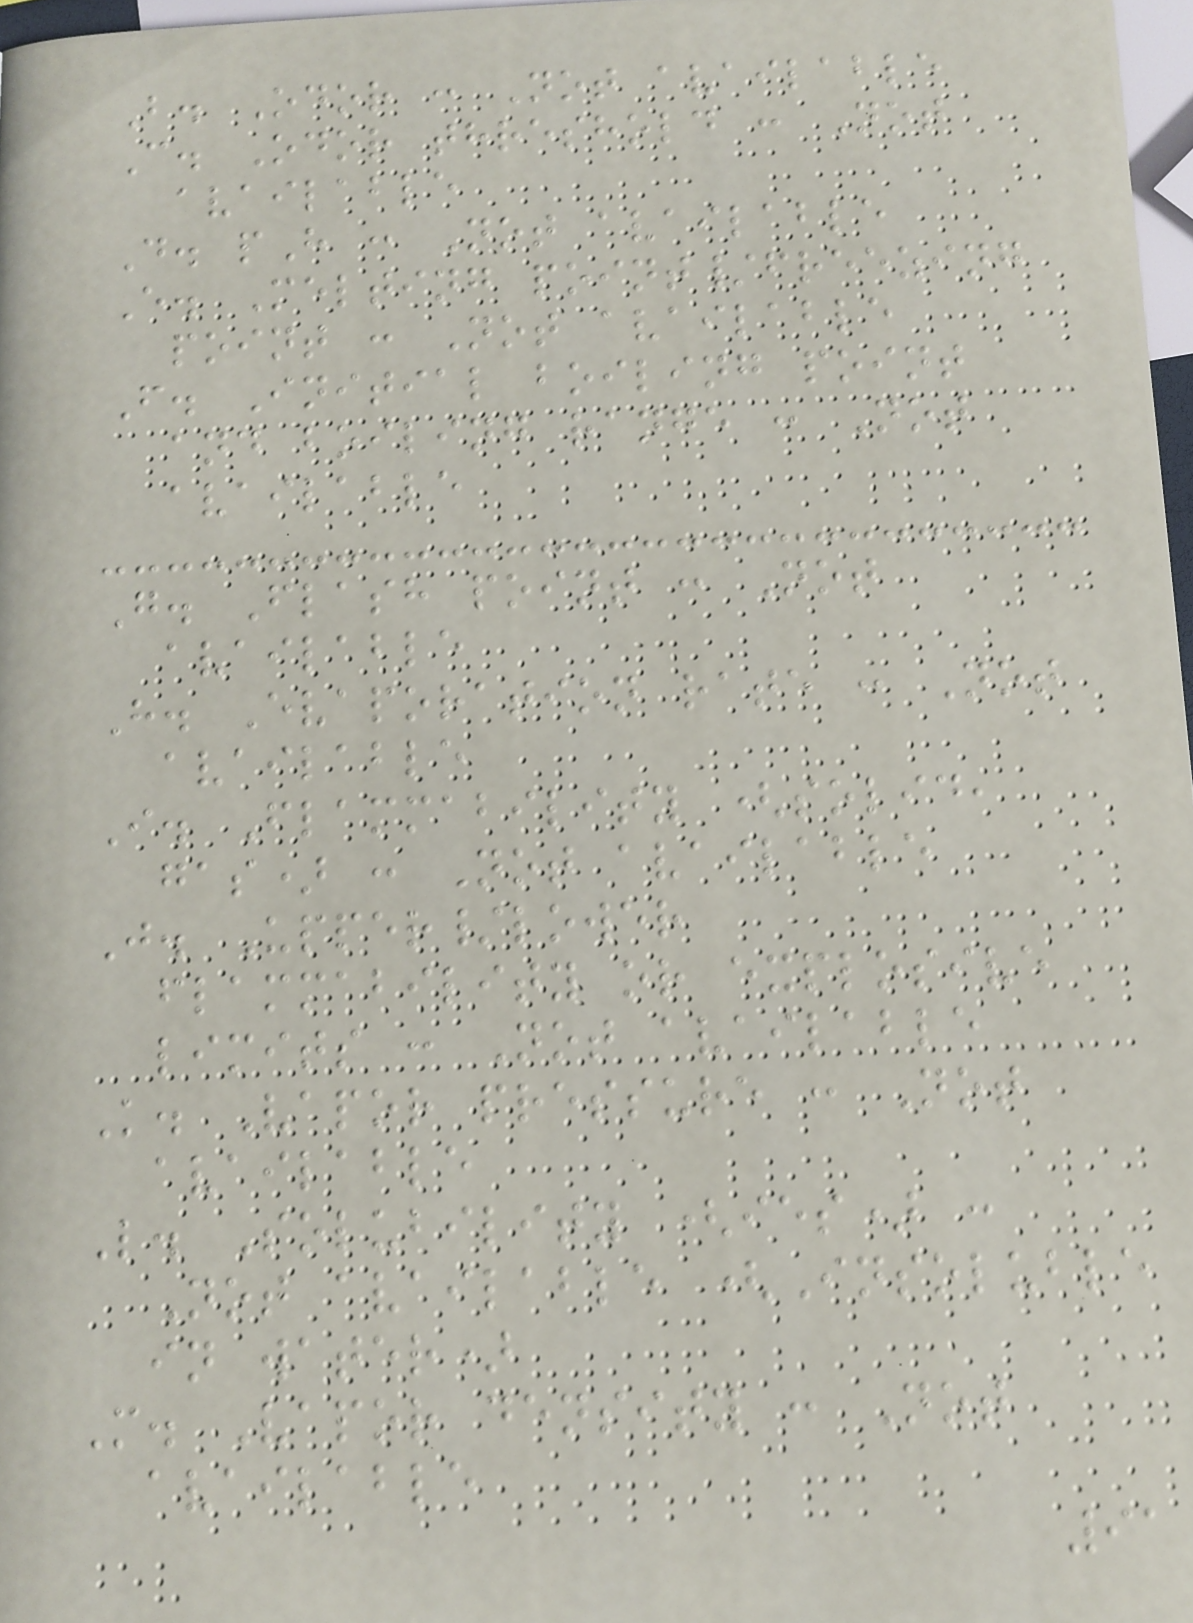B. Odor : Not available
C. Odor threshold : Not
available
D. pH : Not available
E. Melting point/freezing
point : Not available
F. Initial boiling point
and boiling range : Not
available
G. Flash point : Not
available
H. Evaporation rate : Not
available
I. Flammability (solid,
gas) : Not available
J. Upper/lower
flammability or explosive
limits : Not available
K. Vapor pressure : Not
available
L. Solubility (ies) :
Not available (Insoluble
in water)
M. Vapor density : Not
available
91
